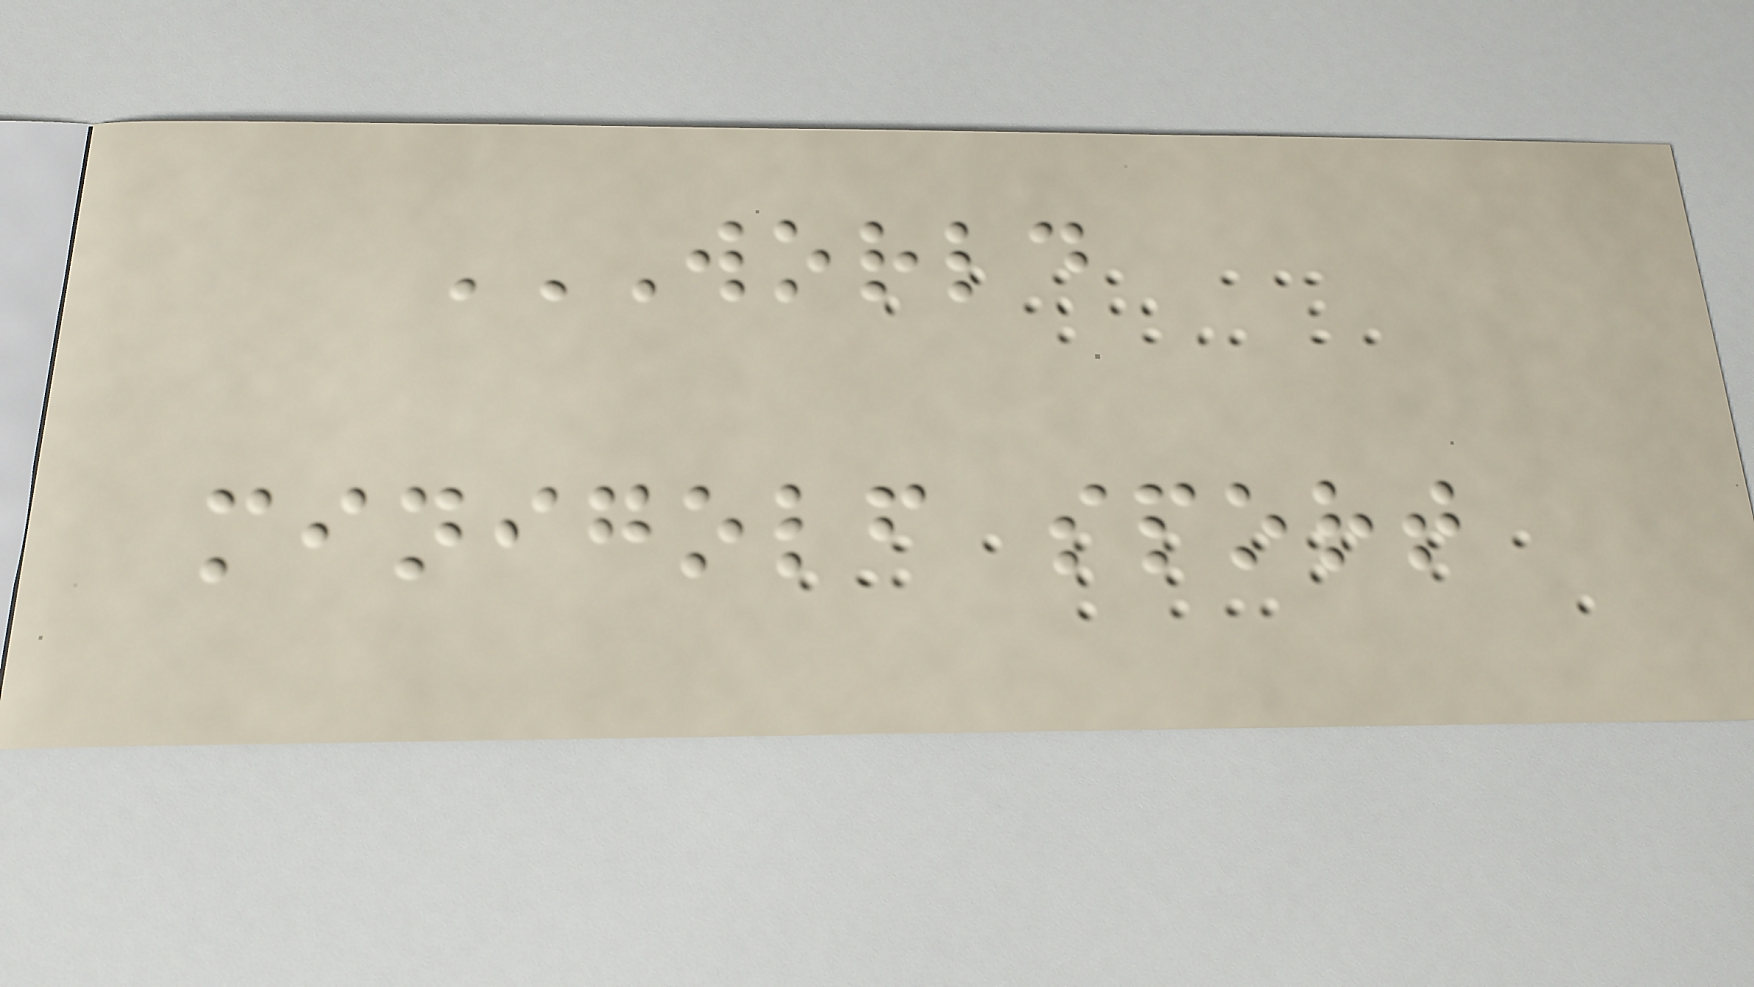WORLD
MINIGOLF SPORT
